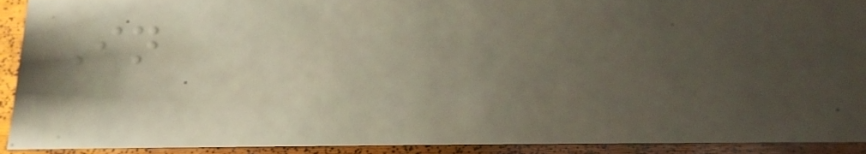In
